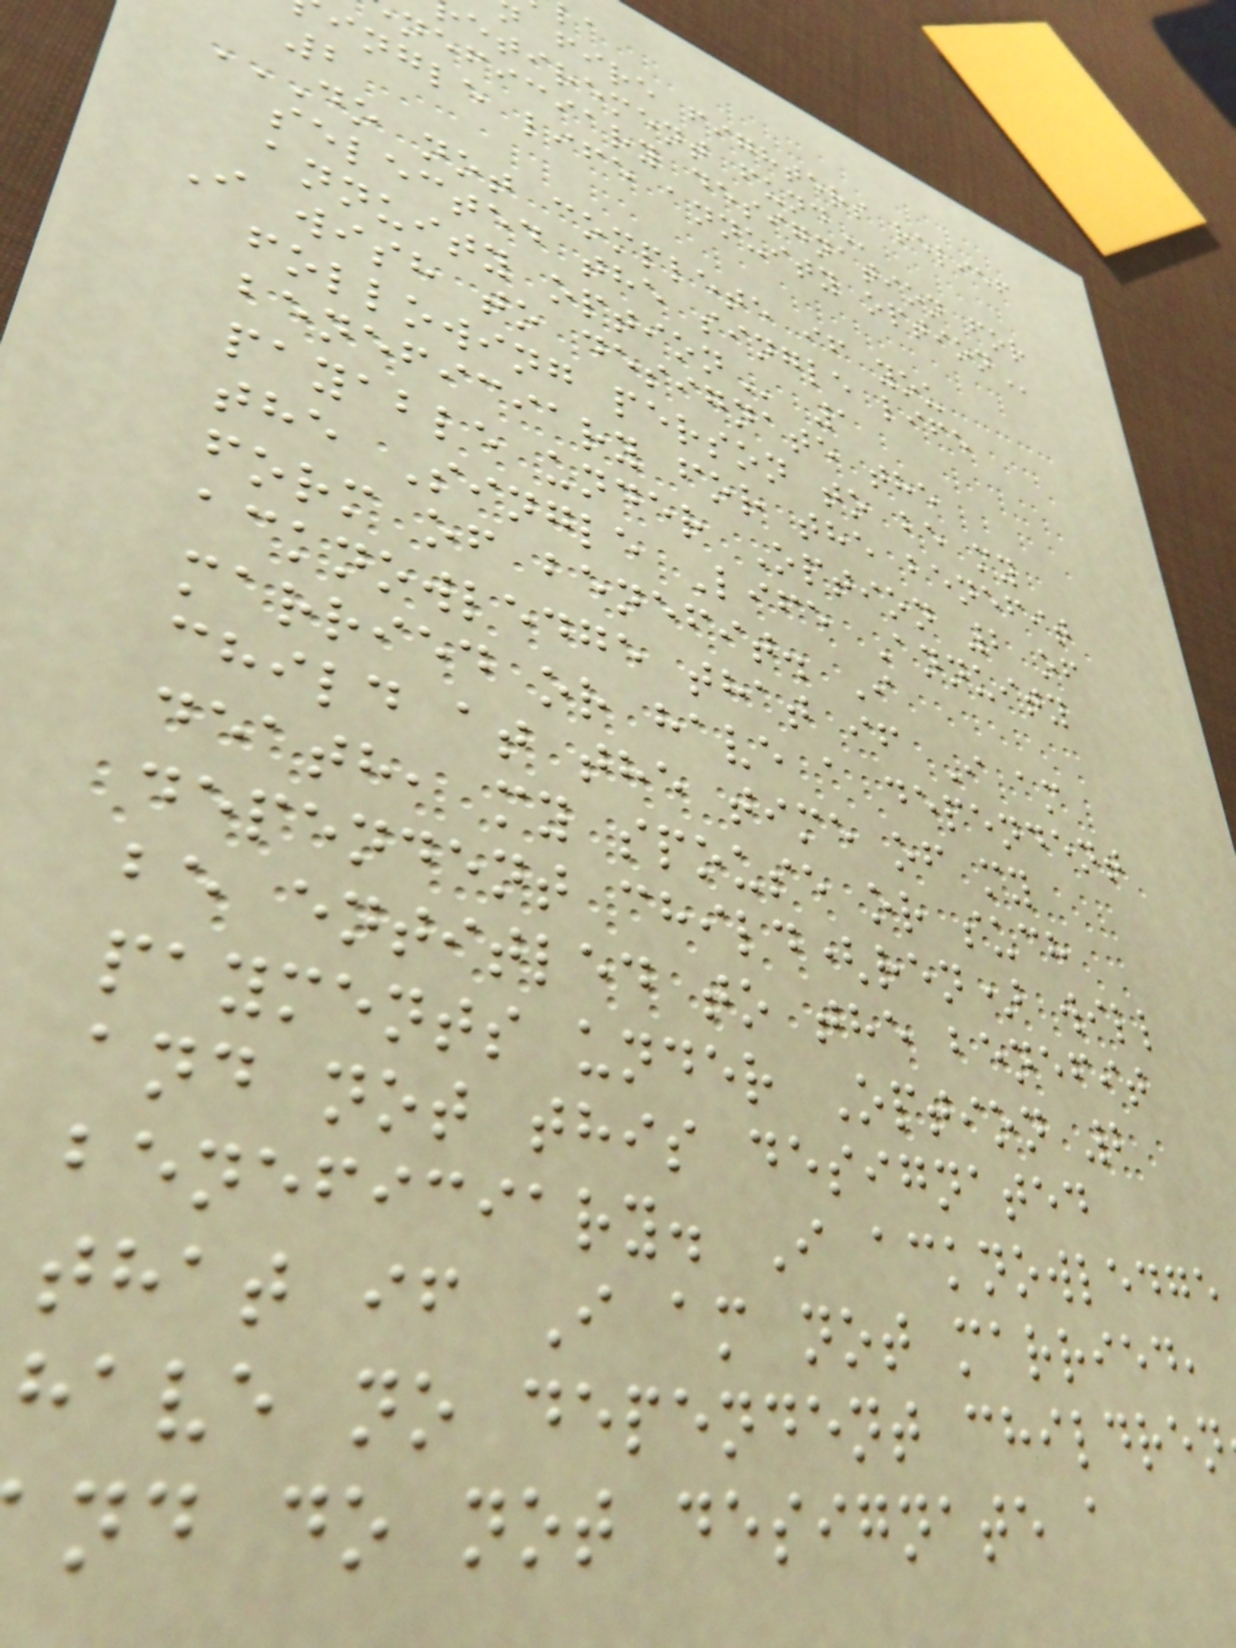fire fighters relief
etirement
neficiary designation for
ingle life annuity
2
DO NOT COMPLETE IF YOU
selected the single life
annuity
I wish to designate the
following person to be my
beneficiary for the benefit
payable under Option 2 of
the Single Life Annuity
form of benefit. I
acknowledge that if I am
married or have a dependent
child at the time of my
death, my spouse or such
dependent child(ren) will
be entitled to the benefit
payments under Option 2
and not this designated
beneficiary. I acknowledge
that if I am not married,
have no dependent children
nd do not designate a
